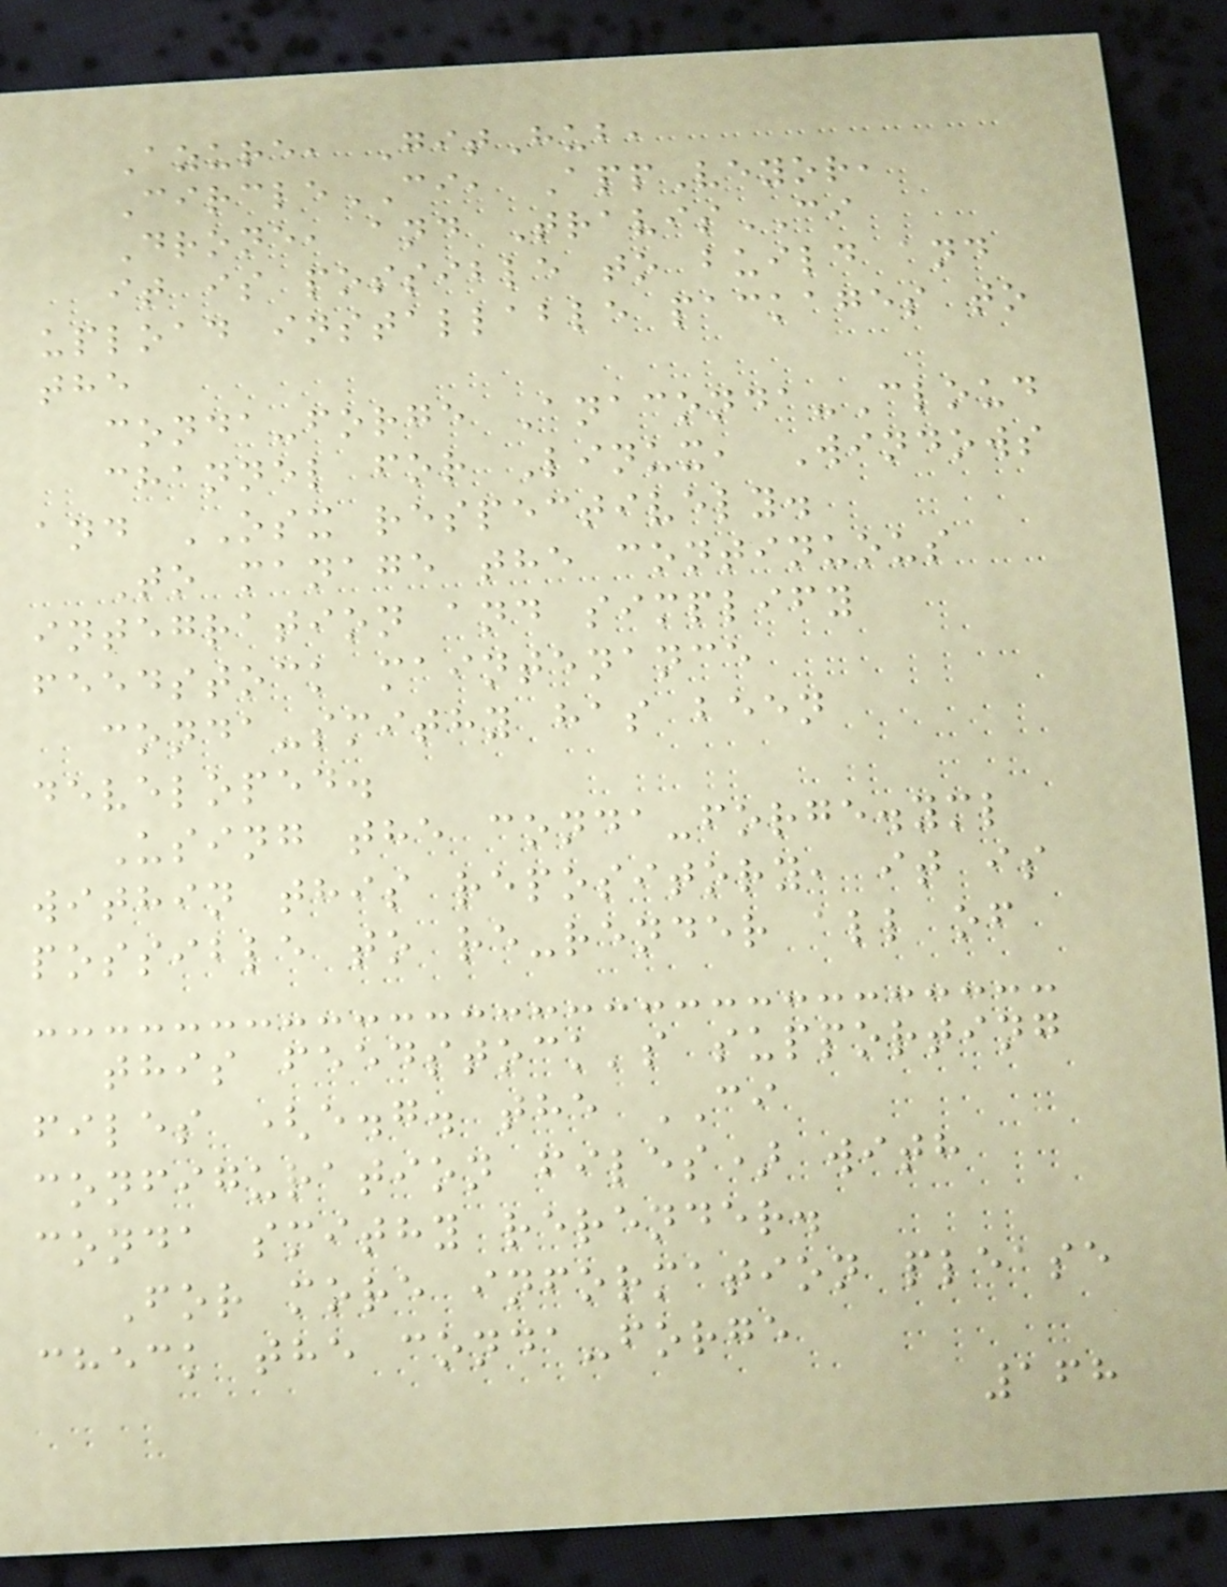Azure, GitHub,
CircleCI, AppVeyor,
Drone, and TravisCI
it is possible to build and
upload installable packages to
the
conda-forge Anaconda-Cloud
channel for Linux, Windows
and OSX respectively.
To manage the continuous
integration and simplify
feedstock maintenance
conda-smithy has been
developed.
Using the conda-forge.yml
within this repository, it is
possible to re-render all of
this feedstock's supporting
files (e.g. the CI
configuration files) with
conda smithy rerender.
For more information please
check the conda-forge
168
